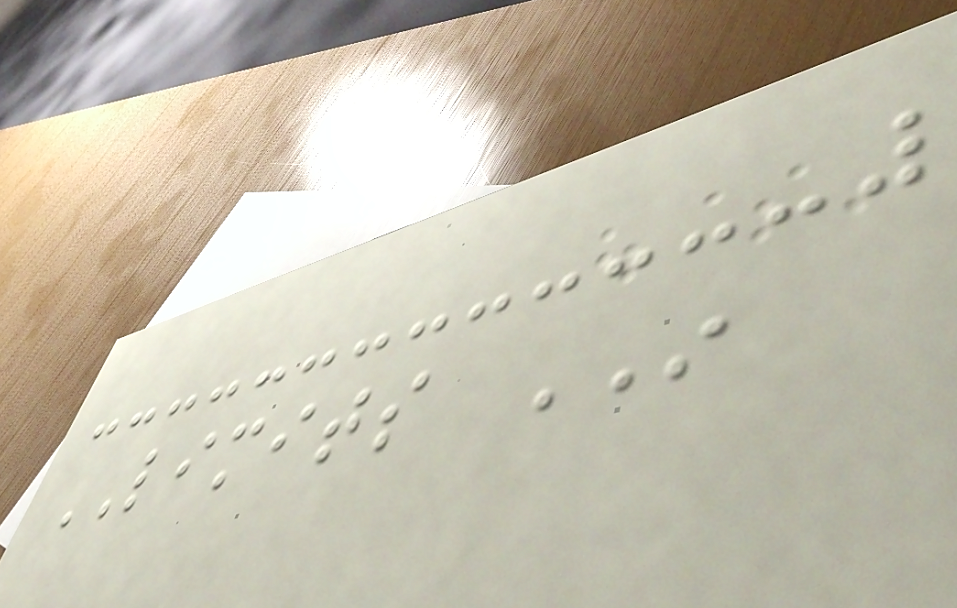LIMITS IN
